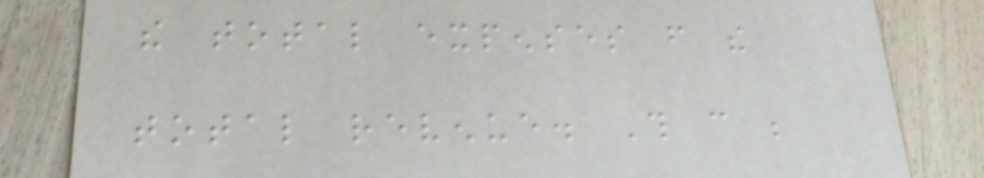the total expenses from the
total revenue. This can be
